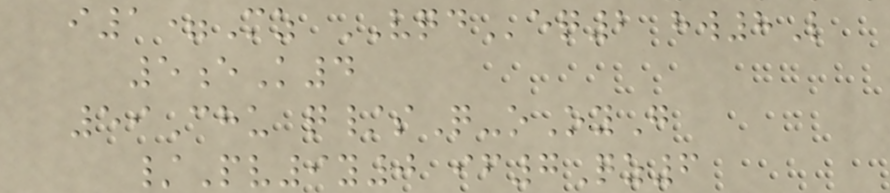i1=Mz VQDeq2 hw8L
5eK4
59Chu q/sQ-oOyG
/Pv9y0 if7Qz6
